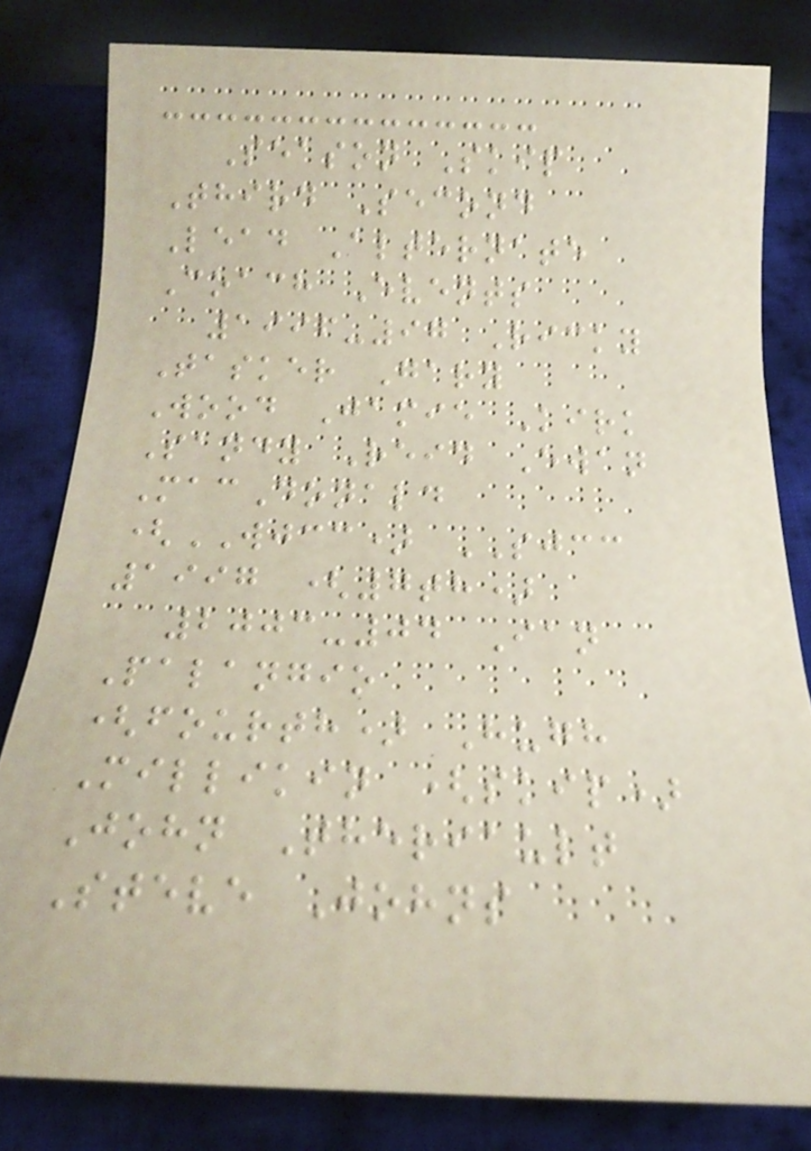Season Skip
Third Second
Lead Alternate
Coach Events
1996-97 Ricky
Tasker Gary
Wood Jamie Kirk
Sandy Reid Ewan
MacDonald
(WJCC) SJCC
1997 (7th)
2003-04 Ian
Palangio
(fourth) Hugh
Millikin (skip)
John Theriault
Steve Johns
